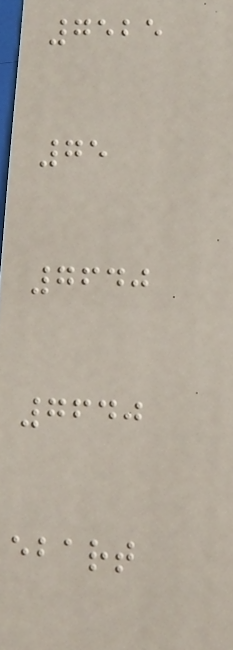7525
75
7640
7640
ebart
